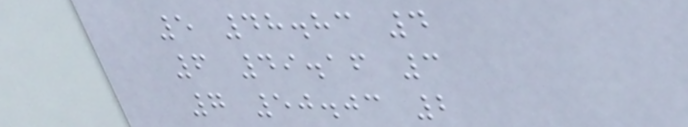5 48.83 4
6 49.16 3
7 50.03 2
